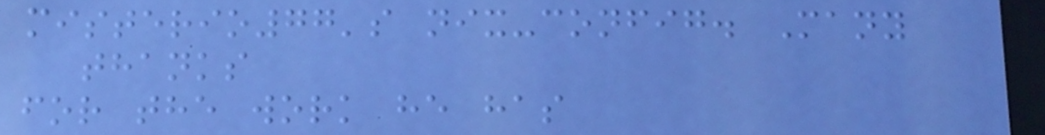misterio77's nix-config. Many
thanks
for the work he has
